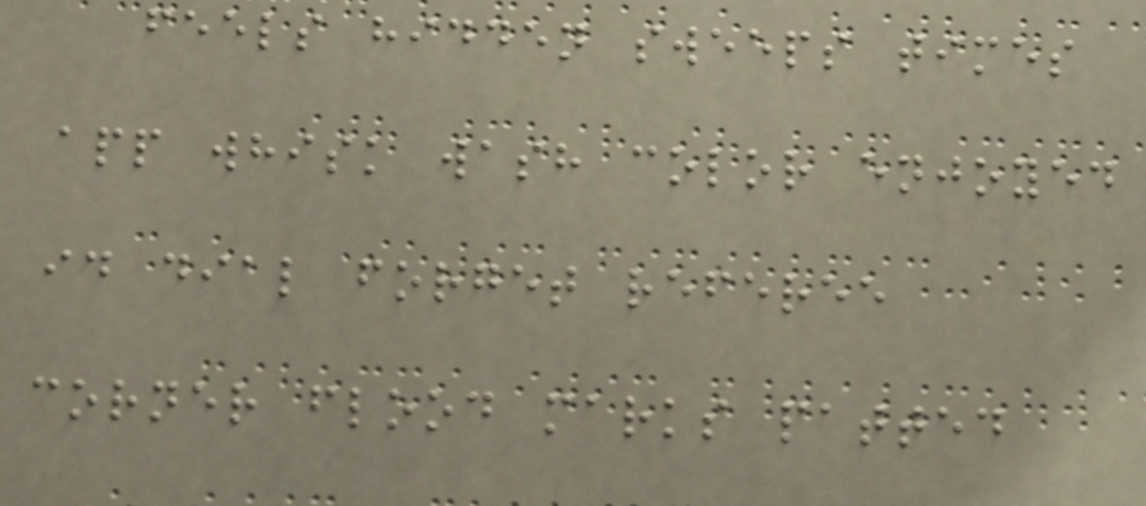feels hidden sweeps times
app whisk wash color enjoyed
id dial forget referee
corner flood marks patted
